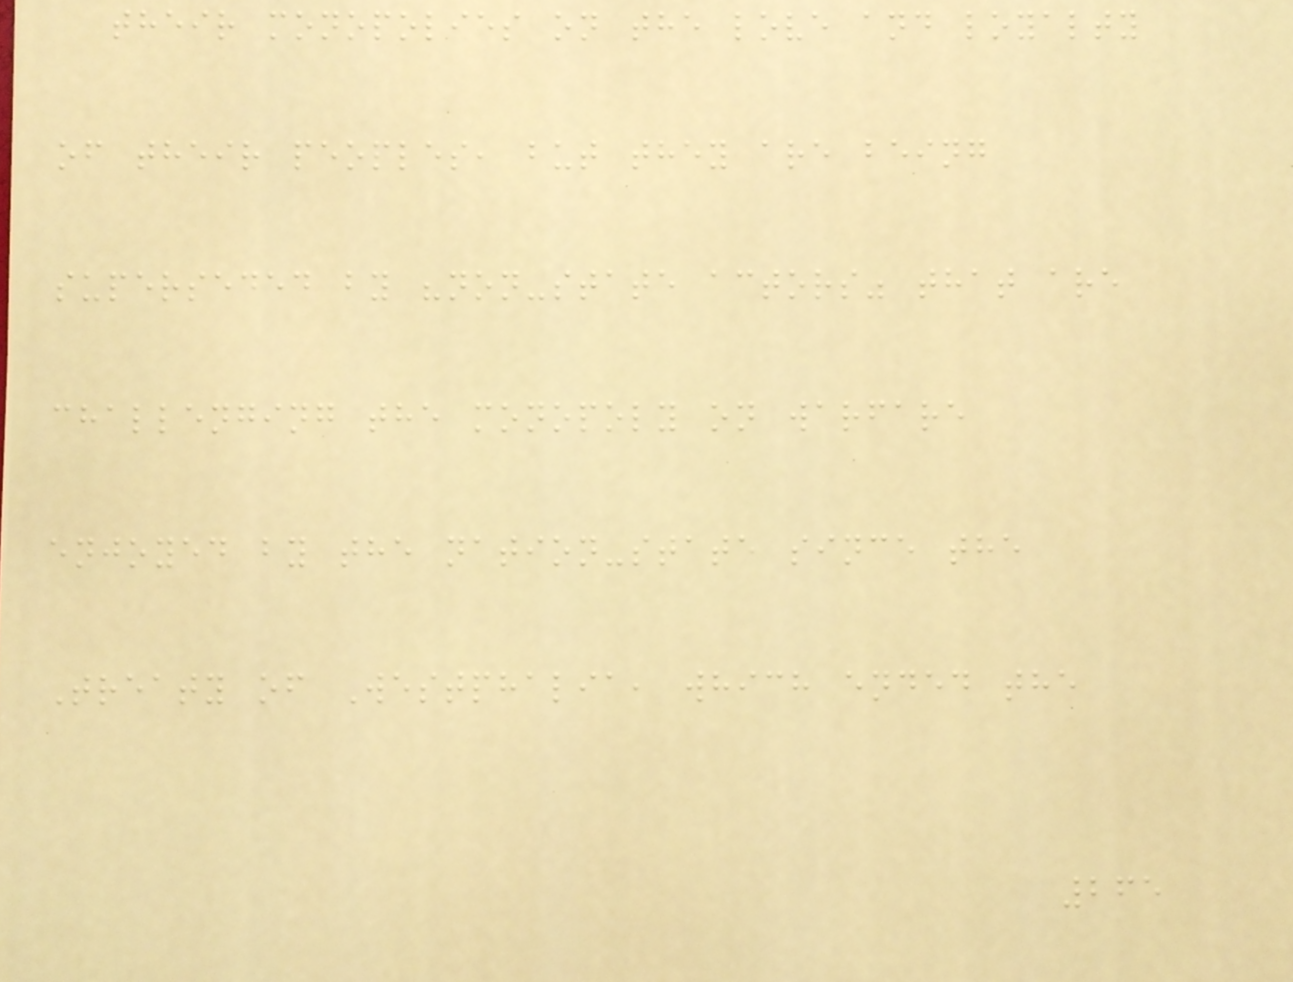their monopolies on the love and loyalty
of their peoples, but they are being
superseded by "non-state actors" that are
challenging the monopoly on warfare
enjoyed by the nation-state since the
Treaty of Westphalia, which ended the
265
